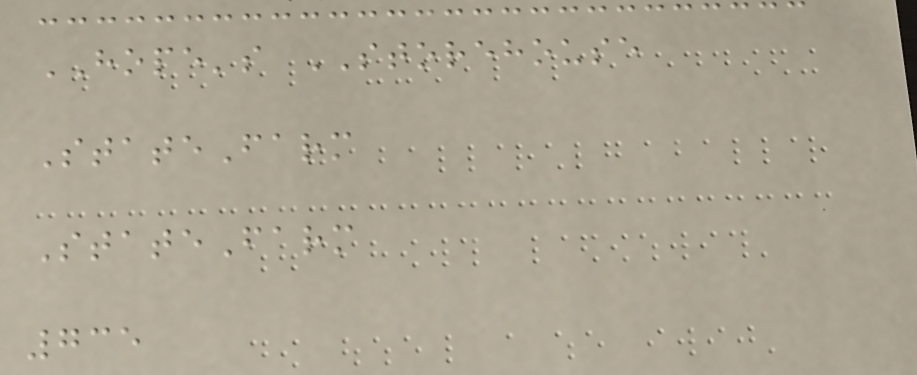HOPE's STOREHOUSE
StateFarm
StateFarm
735
